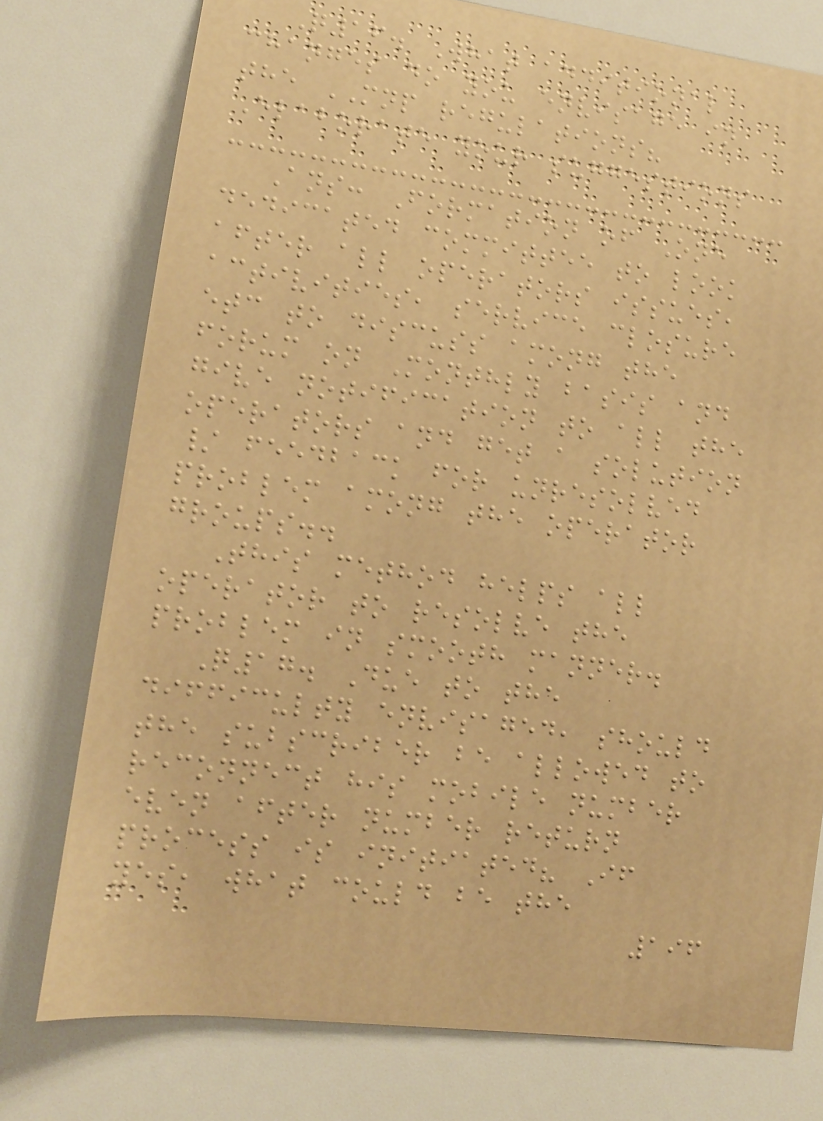Q16. What additional
changes do you envisage in
the MNP regulations?
Elaborate your suggestions
Ans: Formation of One
dedicated committee to look
after all operators issues,
activities, service closure
etc to discuss among the
forum on Monthly basis and
give notification to all the
operators and get a solution
/ feedback for unresolved
problem among the operator
groups..
This method helps all
operator to resolve the
problem in smooth manner.
Q17. Due to the
difficulty envisaged, should
the subscriber be allowed to
reconnect his mobile number
even after number return
process is initiated? If
yes, what could be the
196
